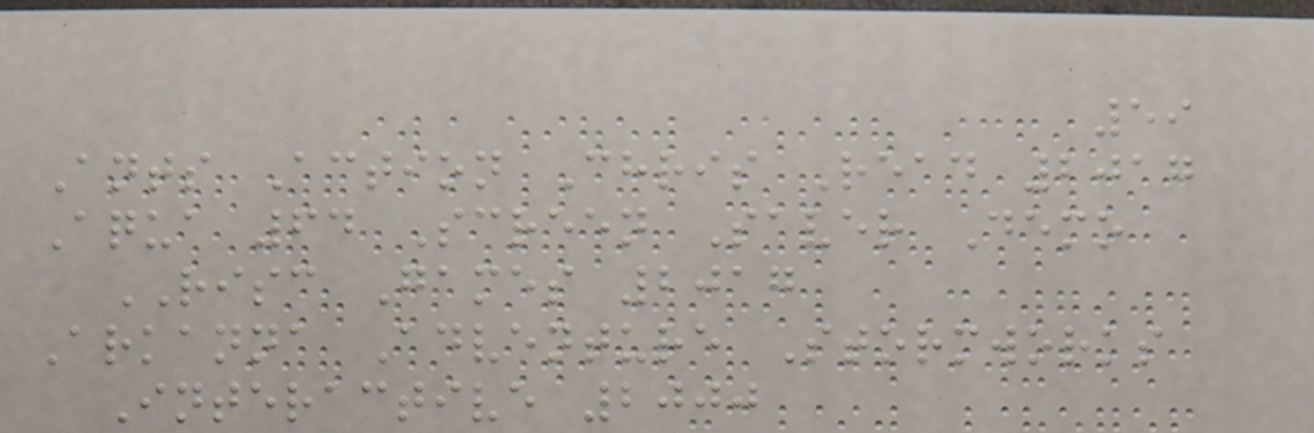59
Ants Action Chris Read 2017
Aqua 64 Screen Saver Demo
RISC Games 2017
Arkanna Adventure Stormworks
Interactive 2000
